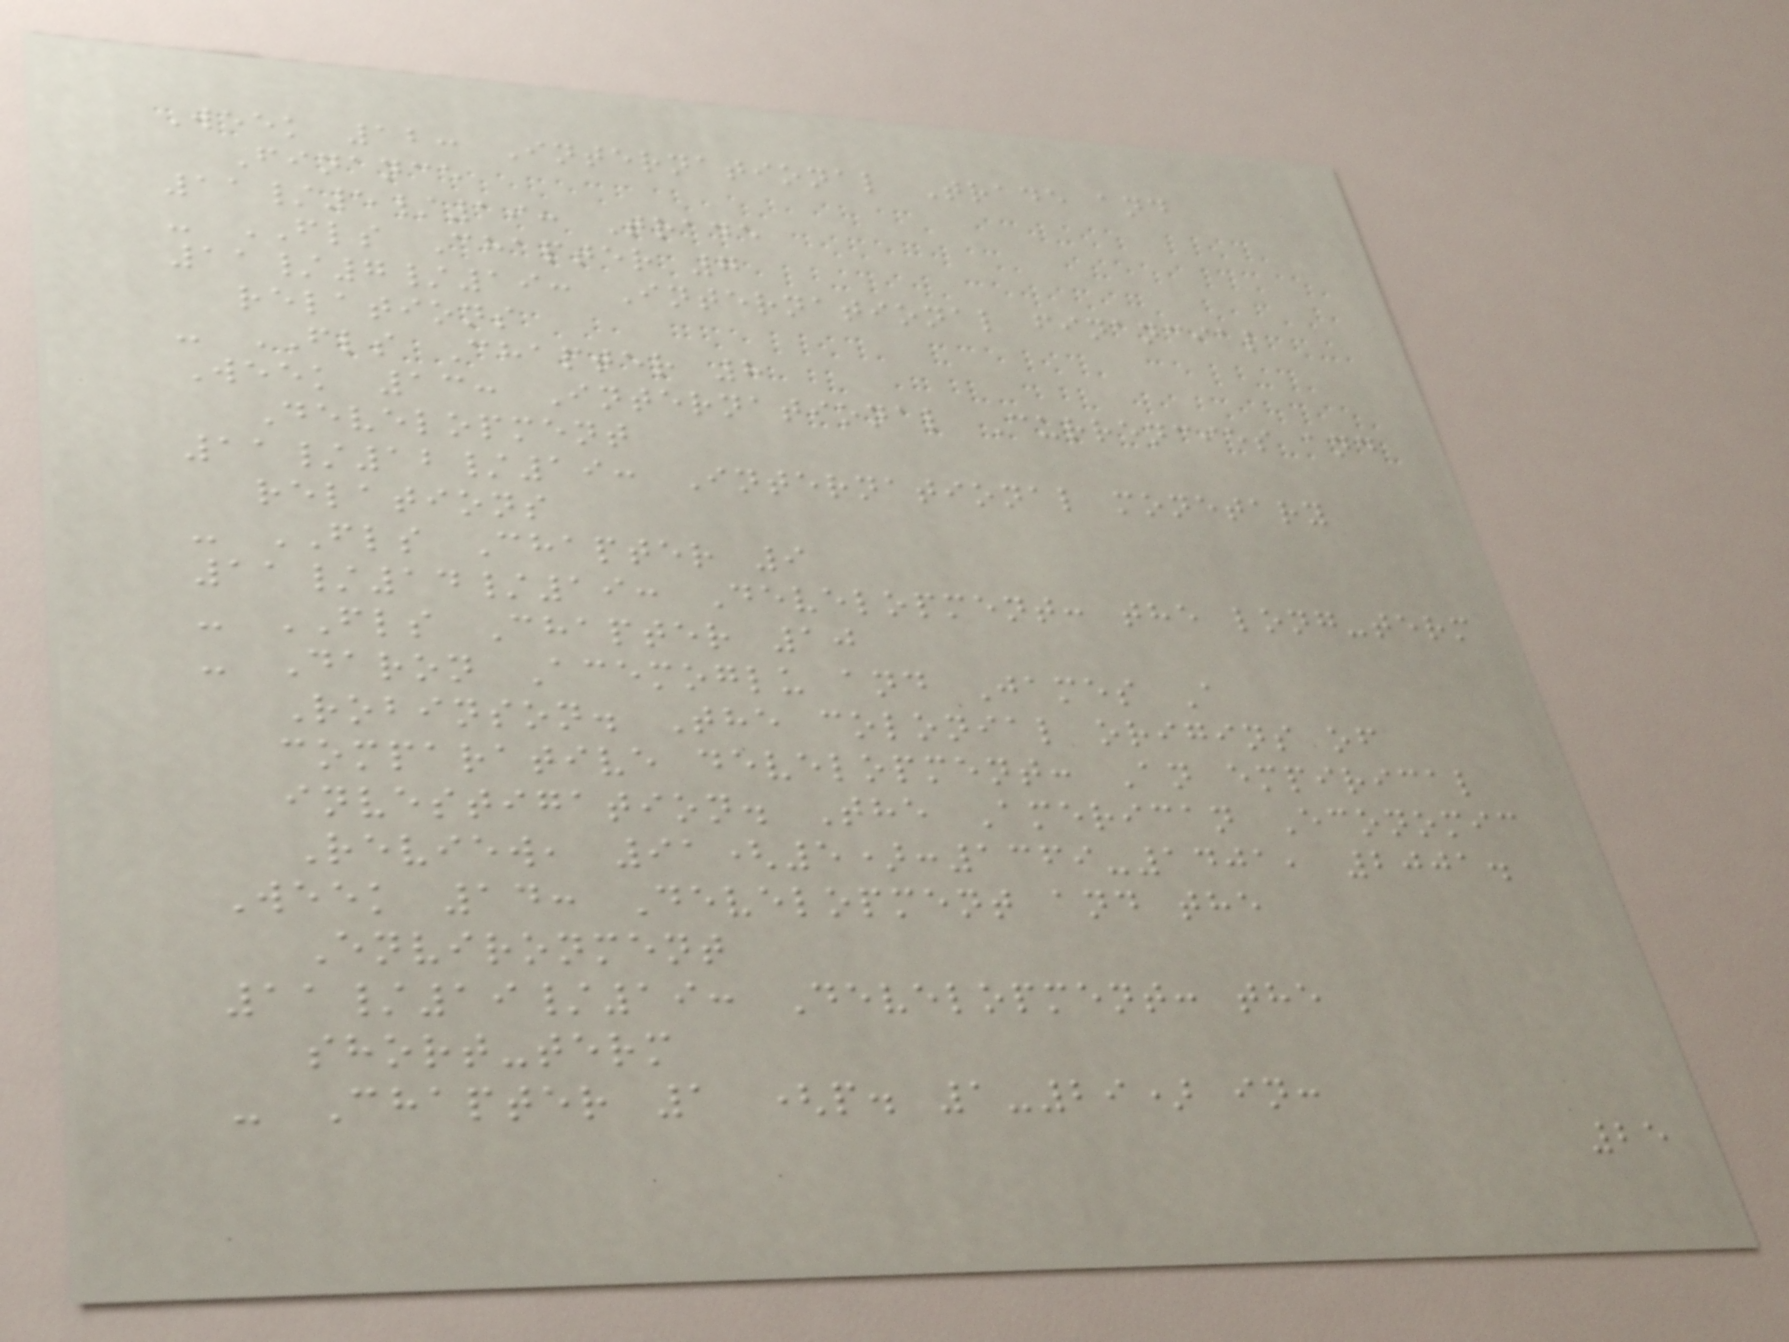Week 12: International Trade and
Finance
11/5/19: Trade
- FLS Chapter 7
11/7/19: International financial
relations
- FLS Chapter 8
Week 13: International Currencies and
Development
11/12/19: International monetary
relations
- FLS Chapter 9
11/14/19: Development: the long-term
- FLS Chapter 10
- Daron Acemoglu and James A
Robinson. The colonial origins of
comparative development: An empirical
investigation. The American Economic
Review, 91(5):1369-1401, 2001.
Week 14: Development and the
Environment
11/19/19: Development: the
short-term
- Chapter 1 (p. 1-29) in:
25
